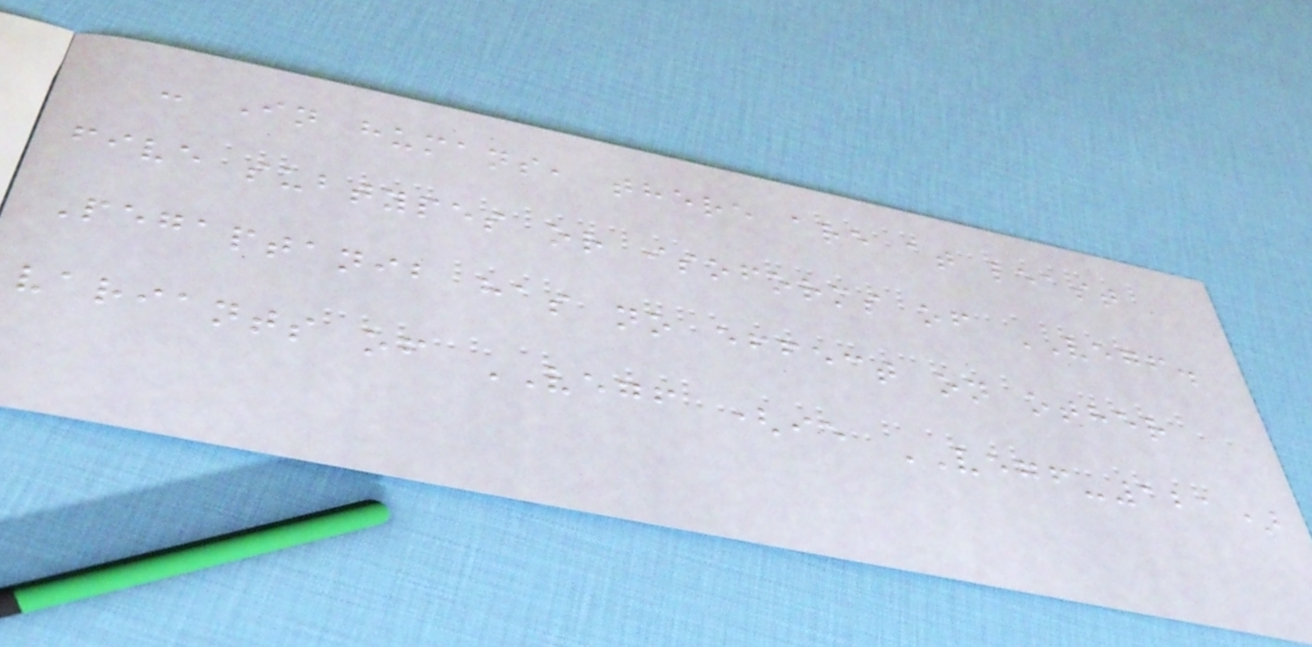- In humans, there are at least
five subtypes or isoforms of VEGF.
Pegaptanib has no effect on other
variants of VEGF (ie VEGF-121)
